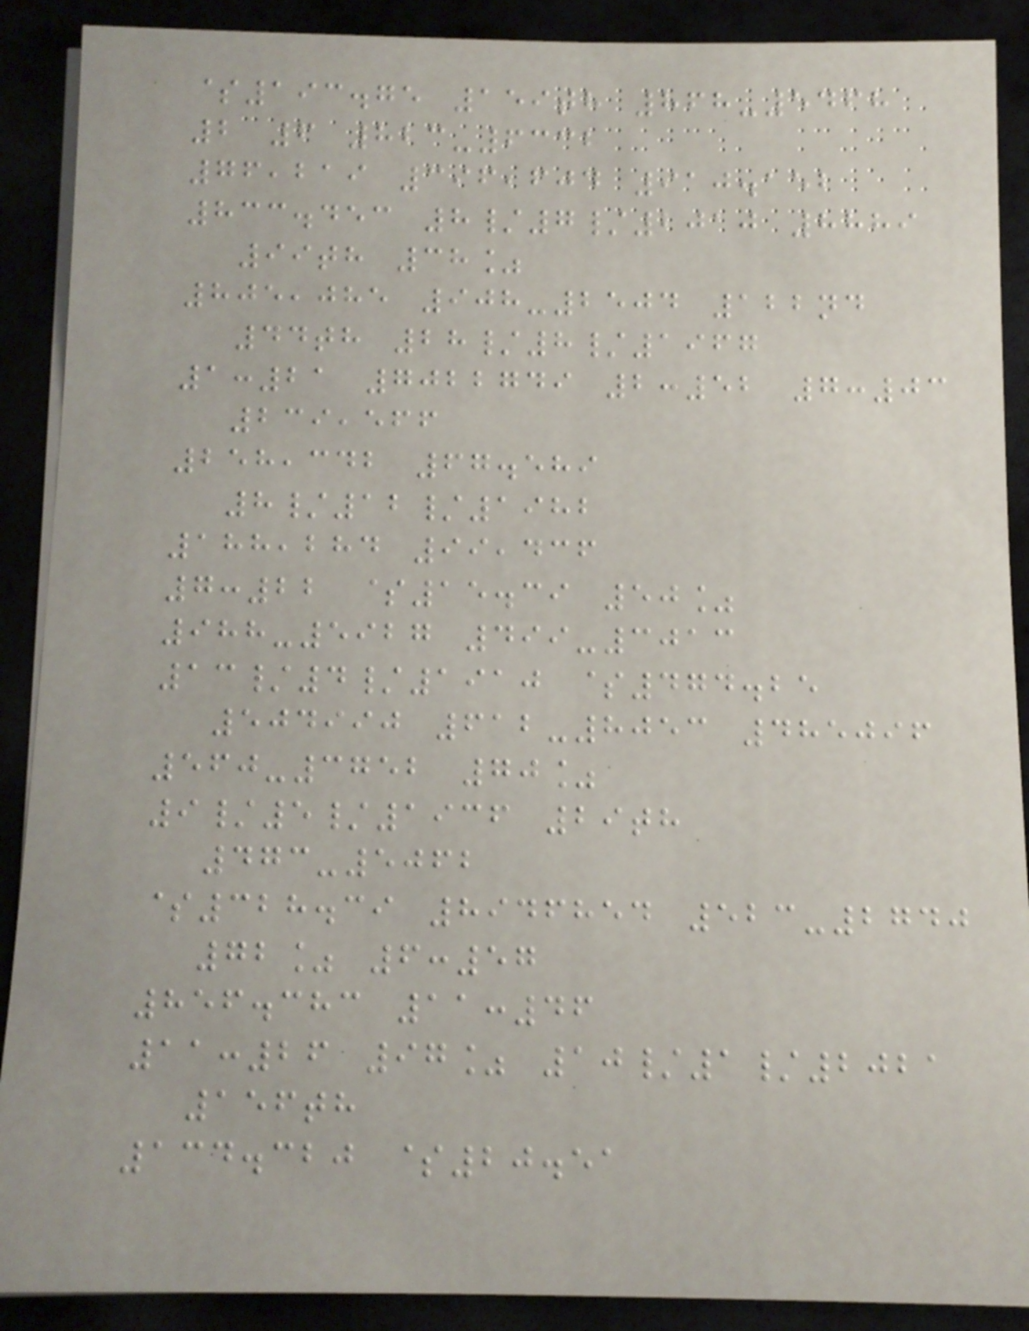$193.75 159th 868-5468
2 6 823-6332
76,219 396,604 910.152
833.453 8/7/2010 8889
99th 38%
805,085 908-2504 122nd
44th 28/8/1967
1:21 7022749 2:52 7:03
239,566
258,342 67.589
8/12/1982
188,284 99,436
7:22 $15.39 50%
988-5927 499-3013
13/4/1910 $474.25
504990 612-8053 485096
560-3752 70%
9/5/1936 29th
473-5062
$328.39 8946854 523-2740
72% 6:57
856.383 11:46
11:26 97% 10/1/2021
156th
134.320 $20.51
